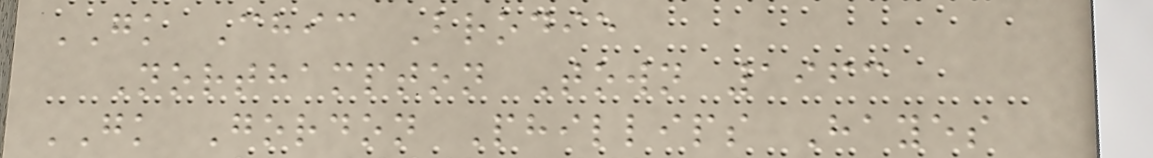GK Chic Brodie
Northampton Town 1963
GK Gordon Phillips Hayes
